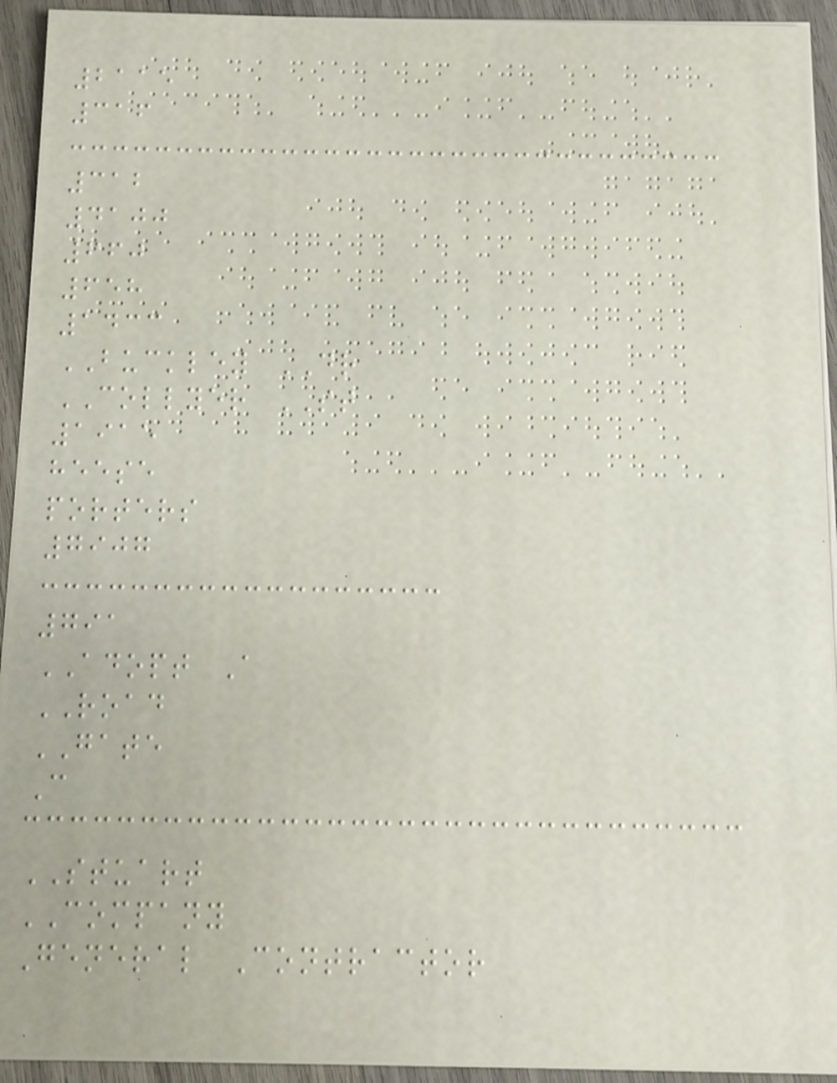2115
316
312
4100
660
658
1433
BUCKLEY DR
COLLYER ST
1915
heese
porters
7907
791
ADOPT A
ROAD
GATE
C
STUART
COMPANY
General Contractor
